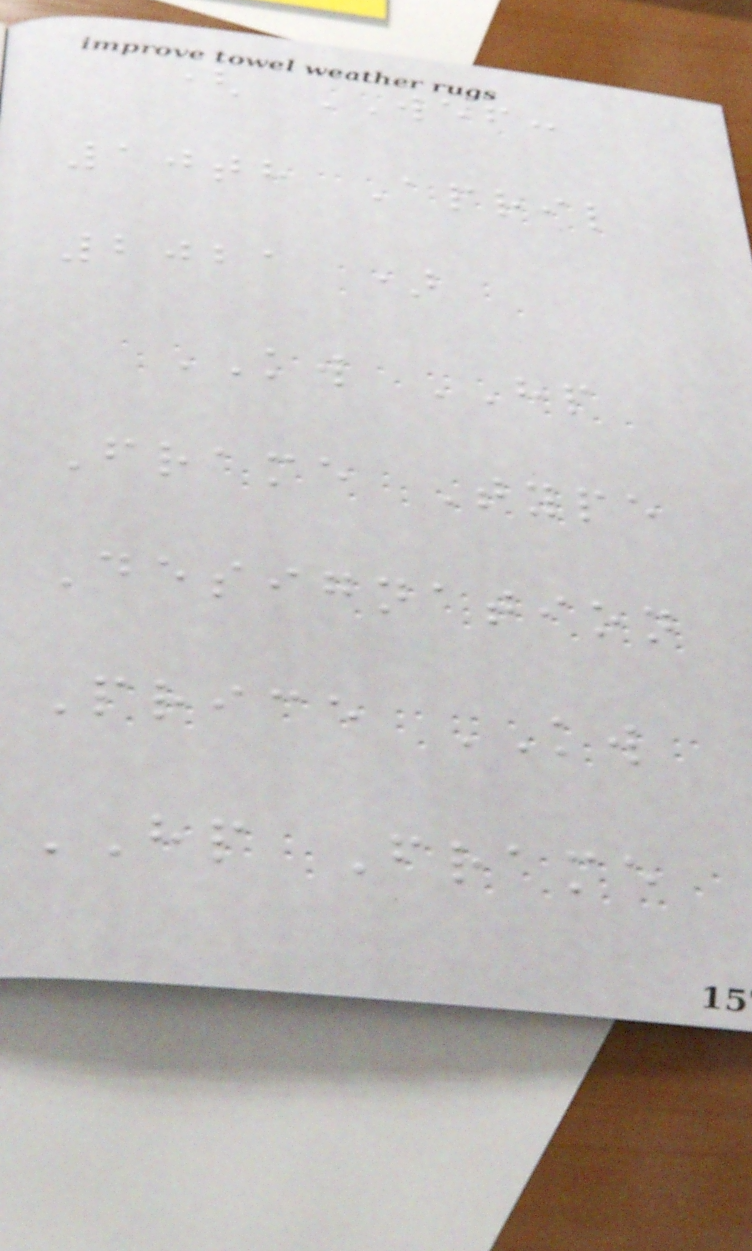( WEF:
10th April
2021 )
KW HP
Frame Type
Designation
Price KW
HP Frame
